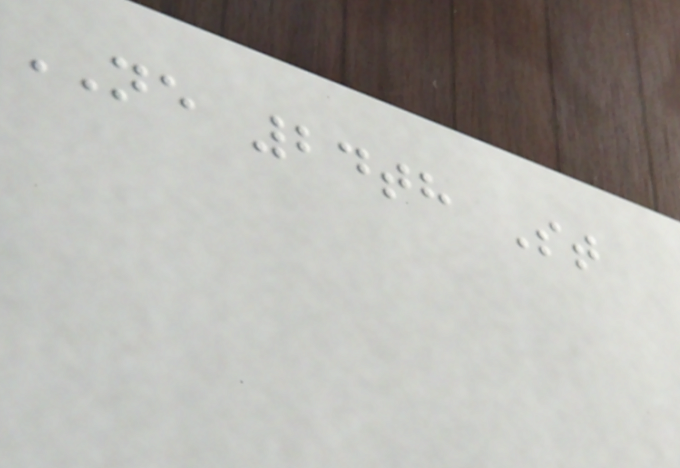NE 24th St
